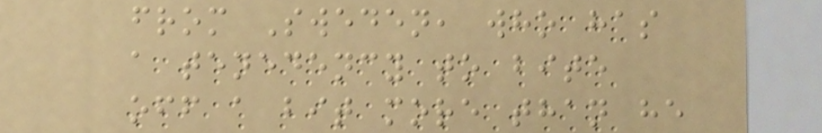from Sweden, who has
a tenedency to bite
off a bit more than he
